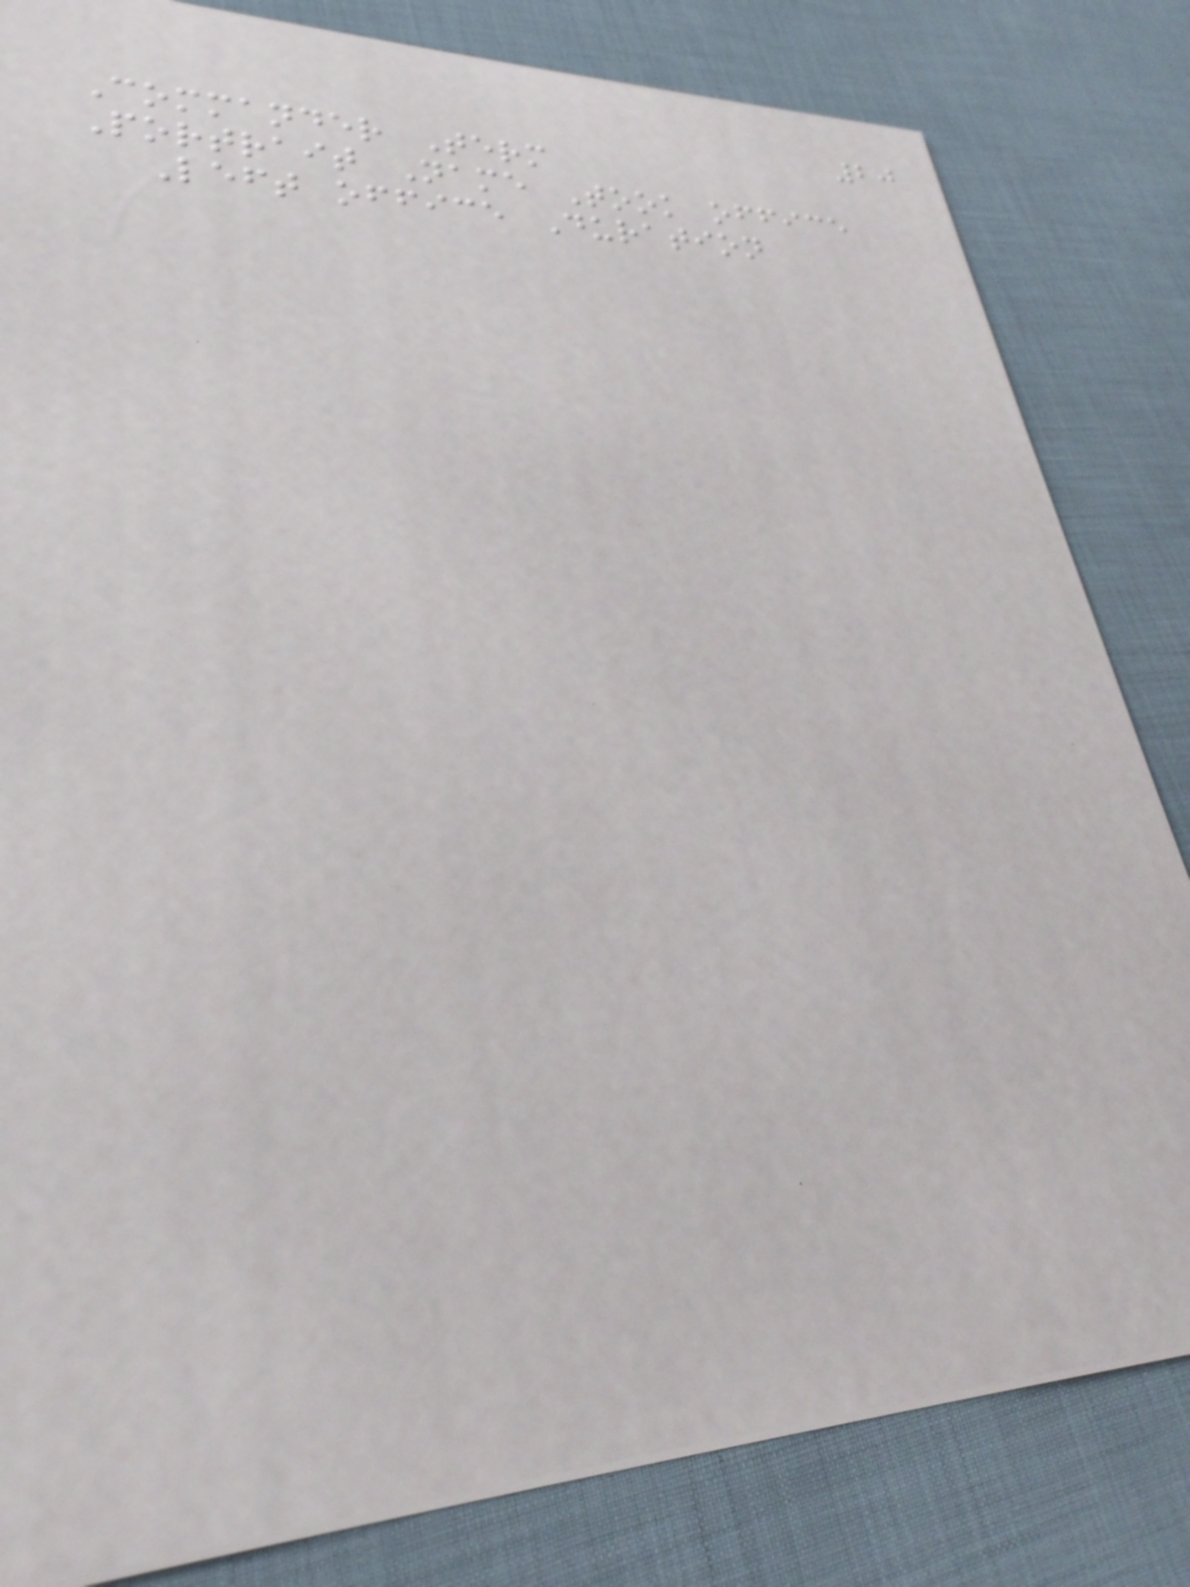20
Commander Term
Portrait Name Took office
Left office Duration
